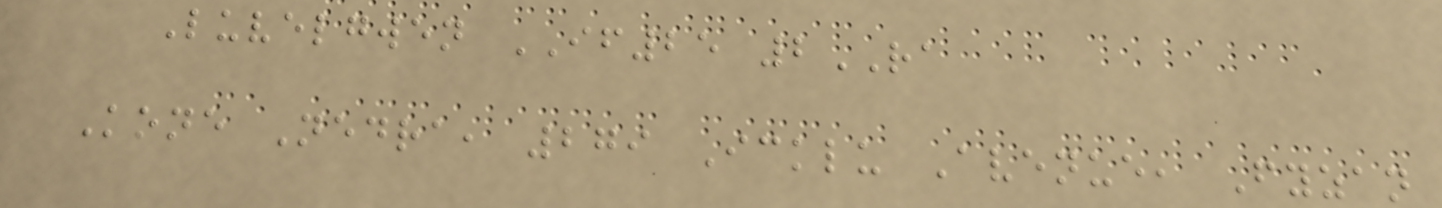Luvelgwen IF25 2RA
Kone Nedra, 279 Icklu Avenue, Fyzan
